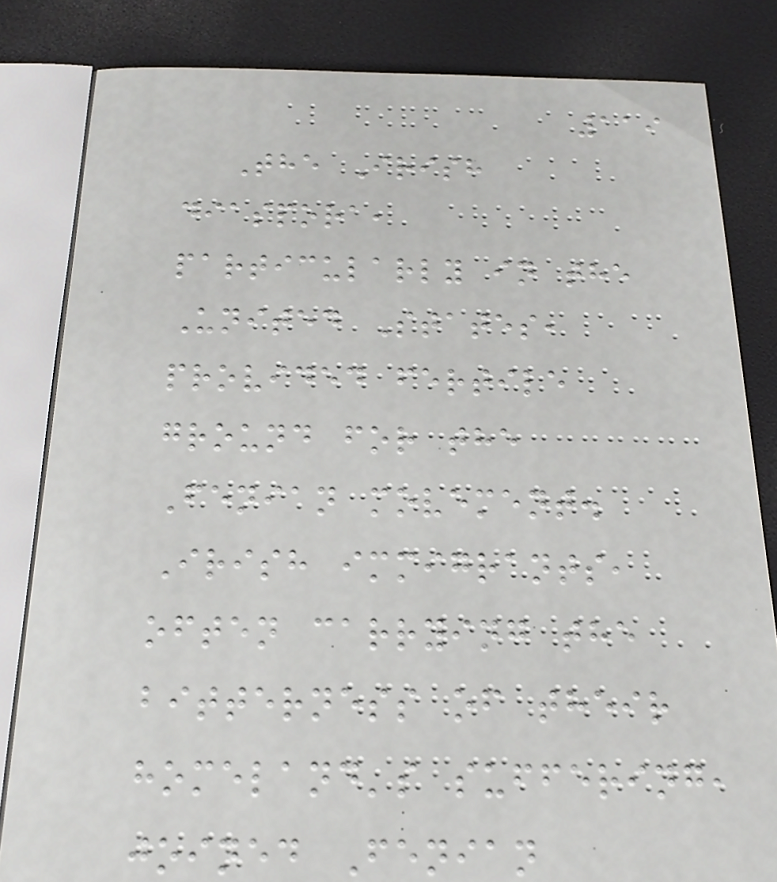119
The Irish
diaspora,
particularly in the
United States,
provided fertile
ground for the
Fenian movement.
Irish immigrants,
often carrying the
bitterness of their
homeland's suffering,
joined Fenian
